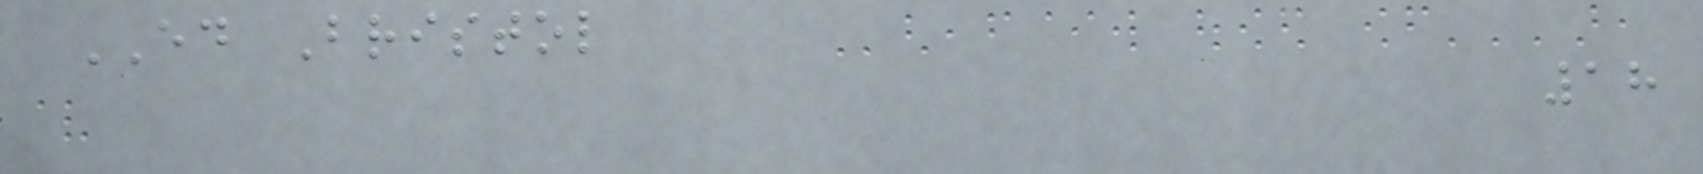ED Bristol
18
